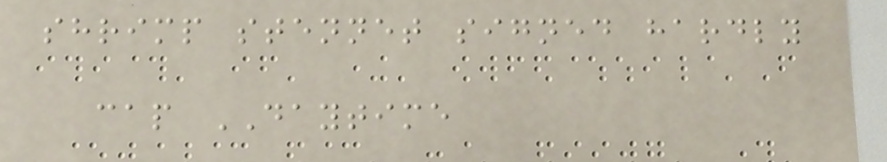shrimp stennet signed hardly
cap DAYTIME
